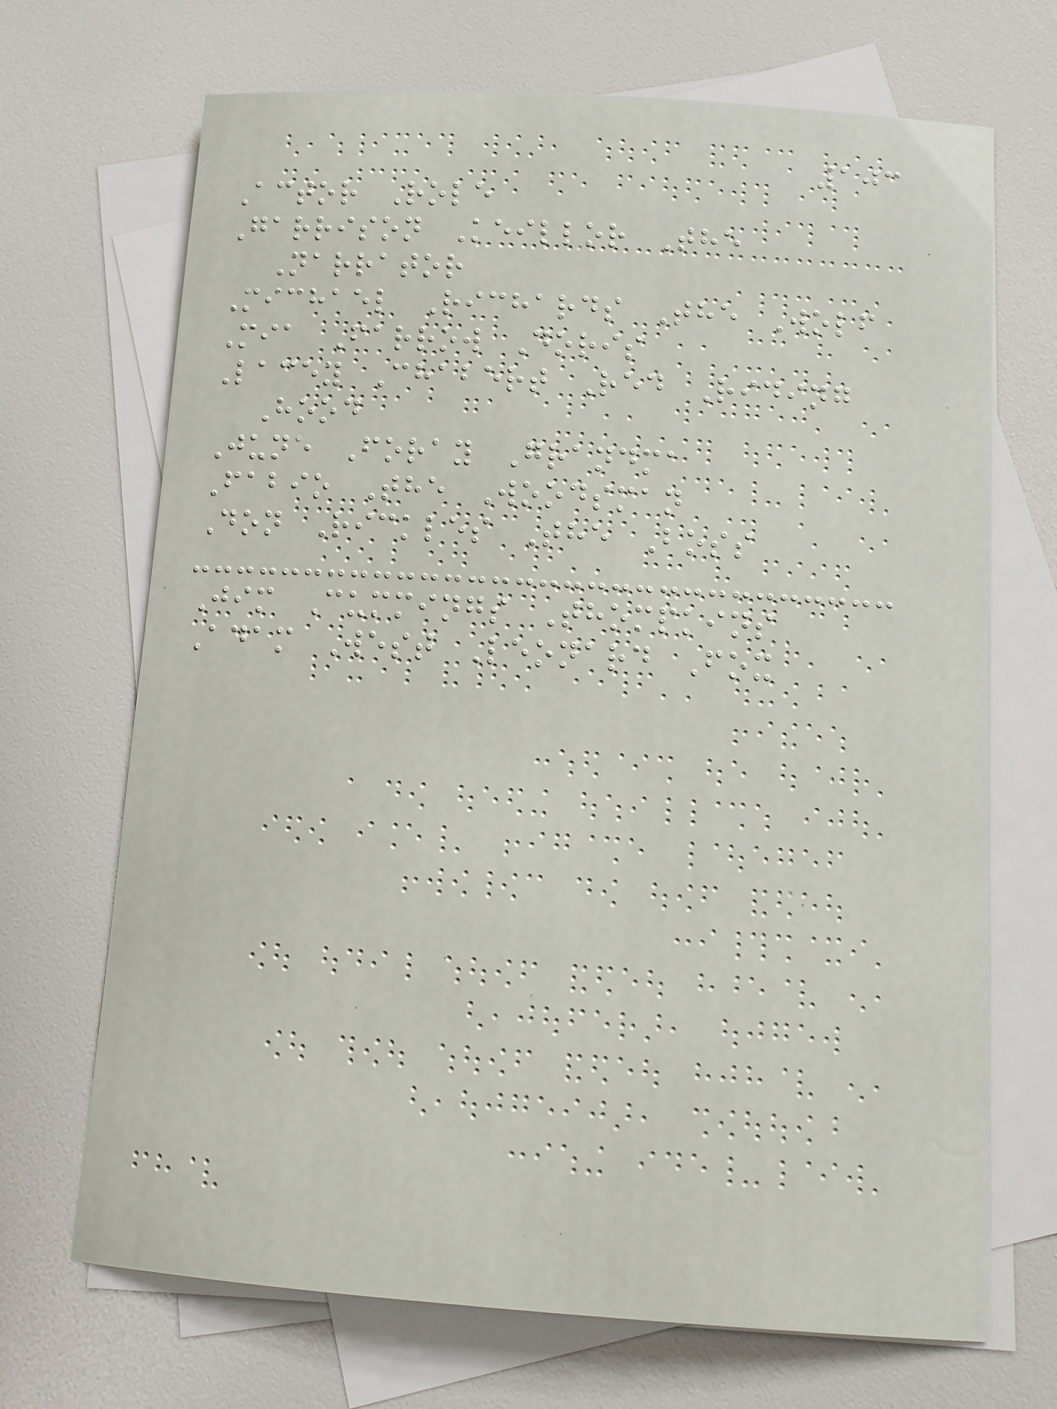103
Actor Role
Garrison Keillor The
Narrator
Michael Richards The Wolf
Mia Farrow Doris
Lacey Chabert Red Riding
Hood
June Foray Grandma
Fabio The Woodsman
Don Rickles The Boss
Jim Cummings Thompkins
Adam West Leonard Fox
